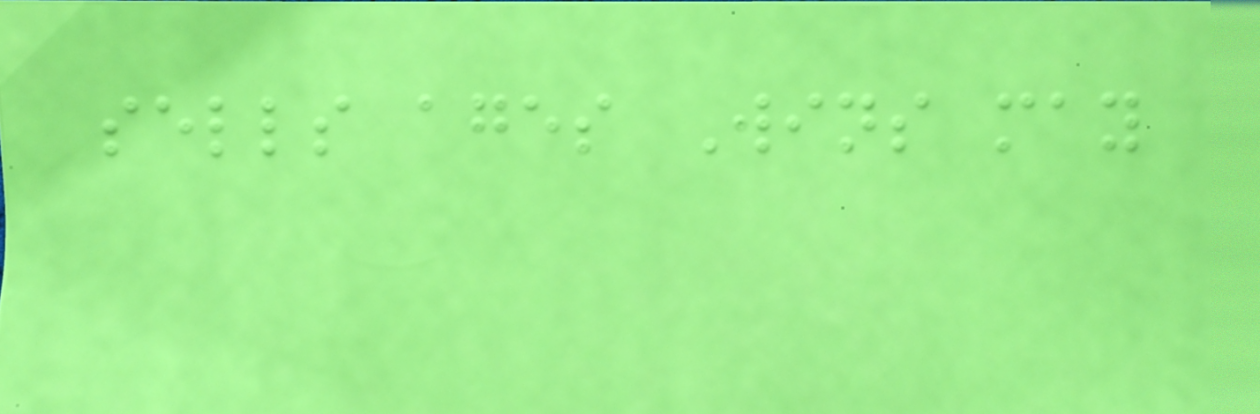sells ages Wins may
